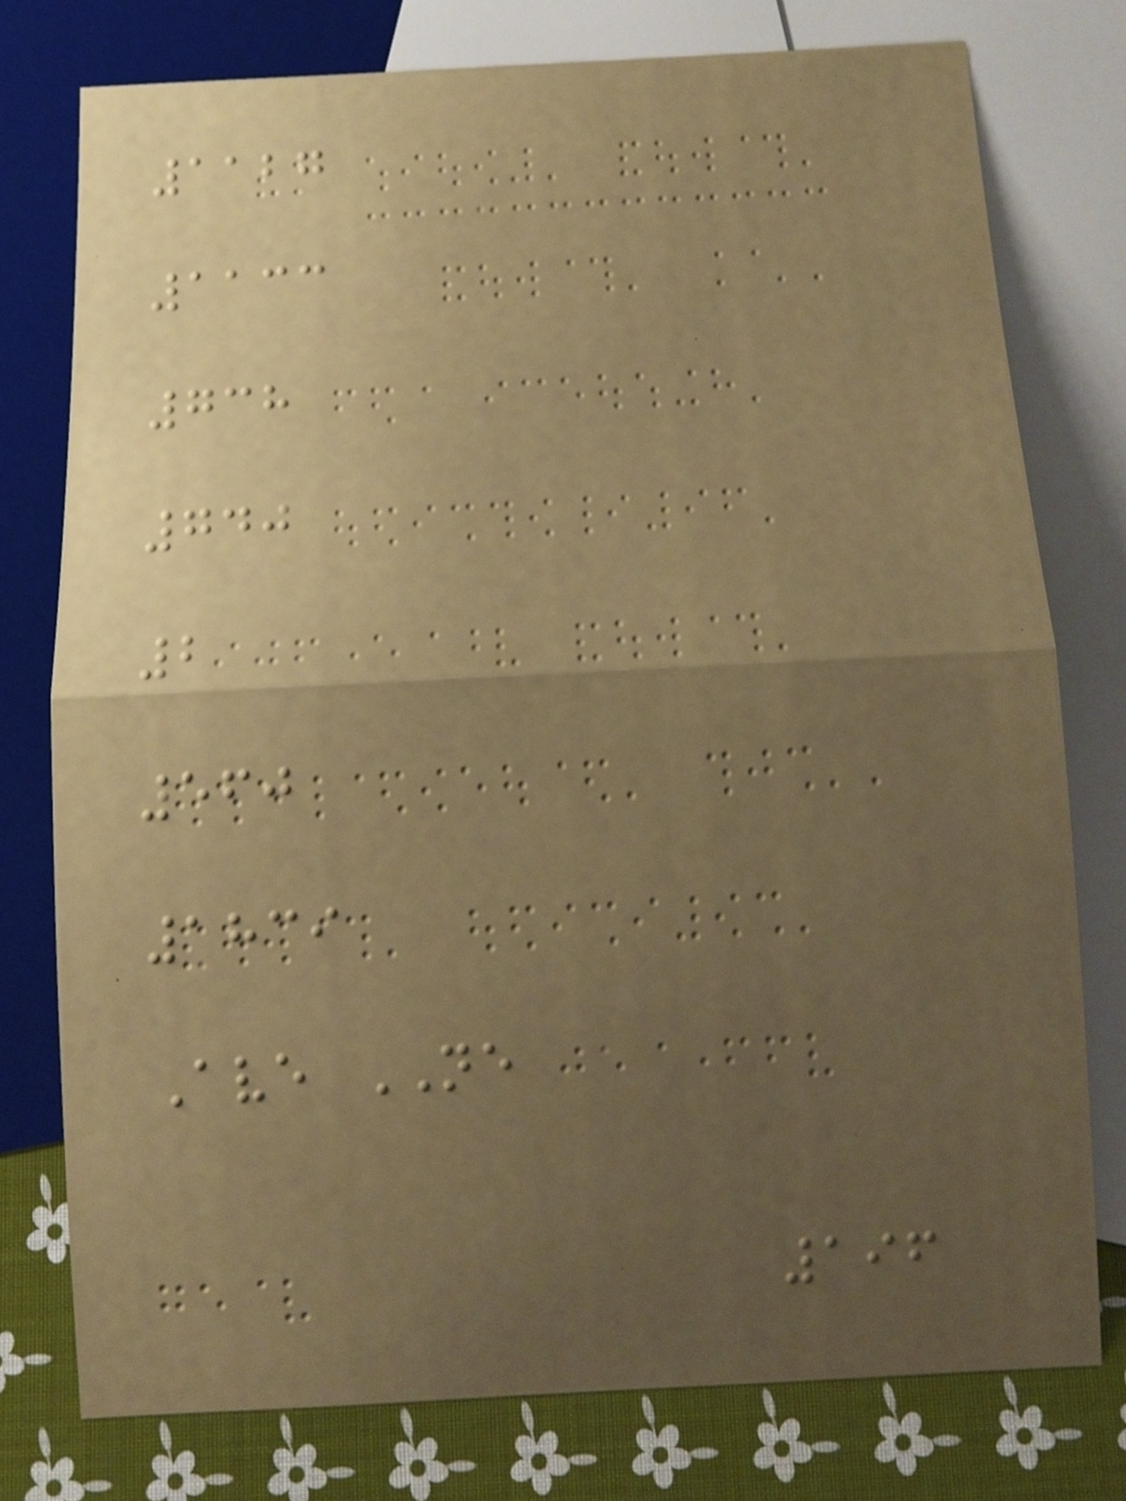1127
1133
738
740
2
560
1839
Ave NE
196
